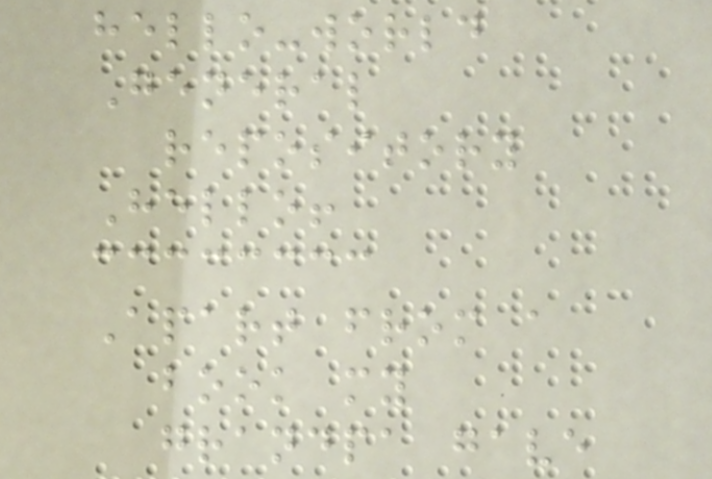hello-world
General
repository
Hello!
Apart from a
book my
grandpa gave
